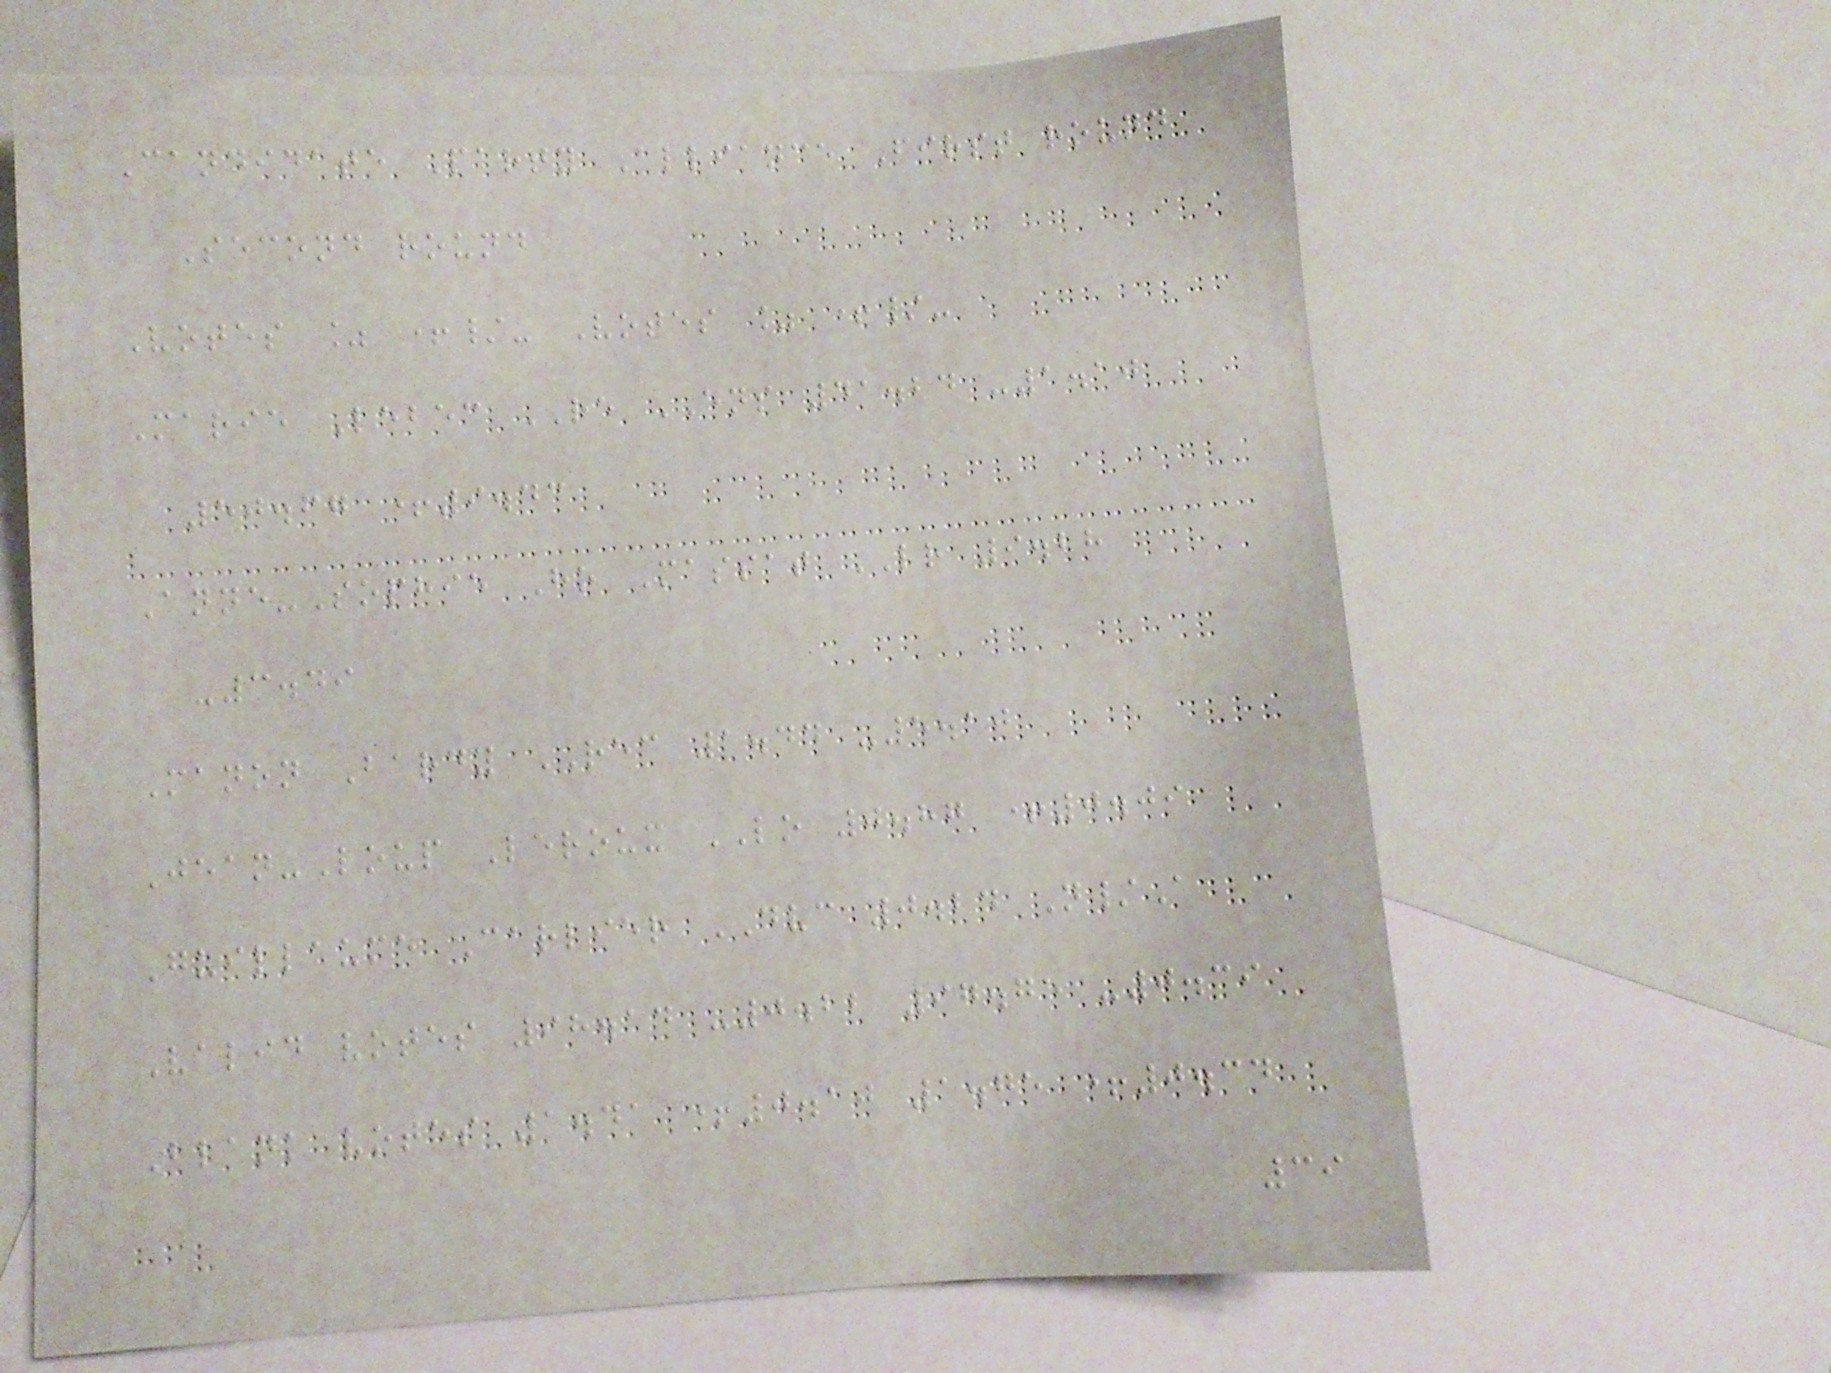Candidate Party Alliance First round
Second round
Votes % +/- Votes % +/-
Marie Lebec RE ENS 41.24 -1.10
50.67 +9.43
Anne-Sophie Ho Massat LR 9.28
-3.49
Manon Bardy REC 1.44 -5.10
Jean-Loup Leroux LO 0.87 +0.09
Guillaume Carlier DVC 0.24 N/A
Valid votes 98.14 -0.22 97.75 -0.39
Blank votes 1.41 +0.10 1.75 +0.34
39
